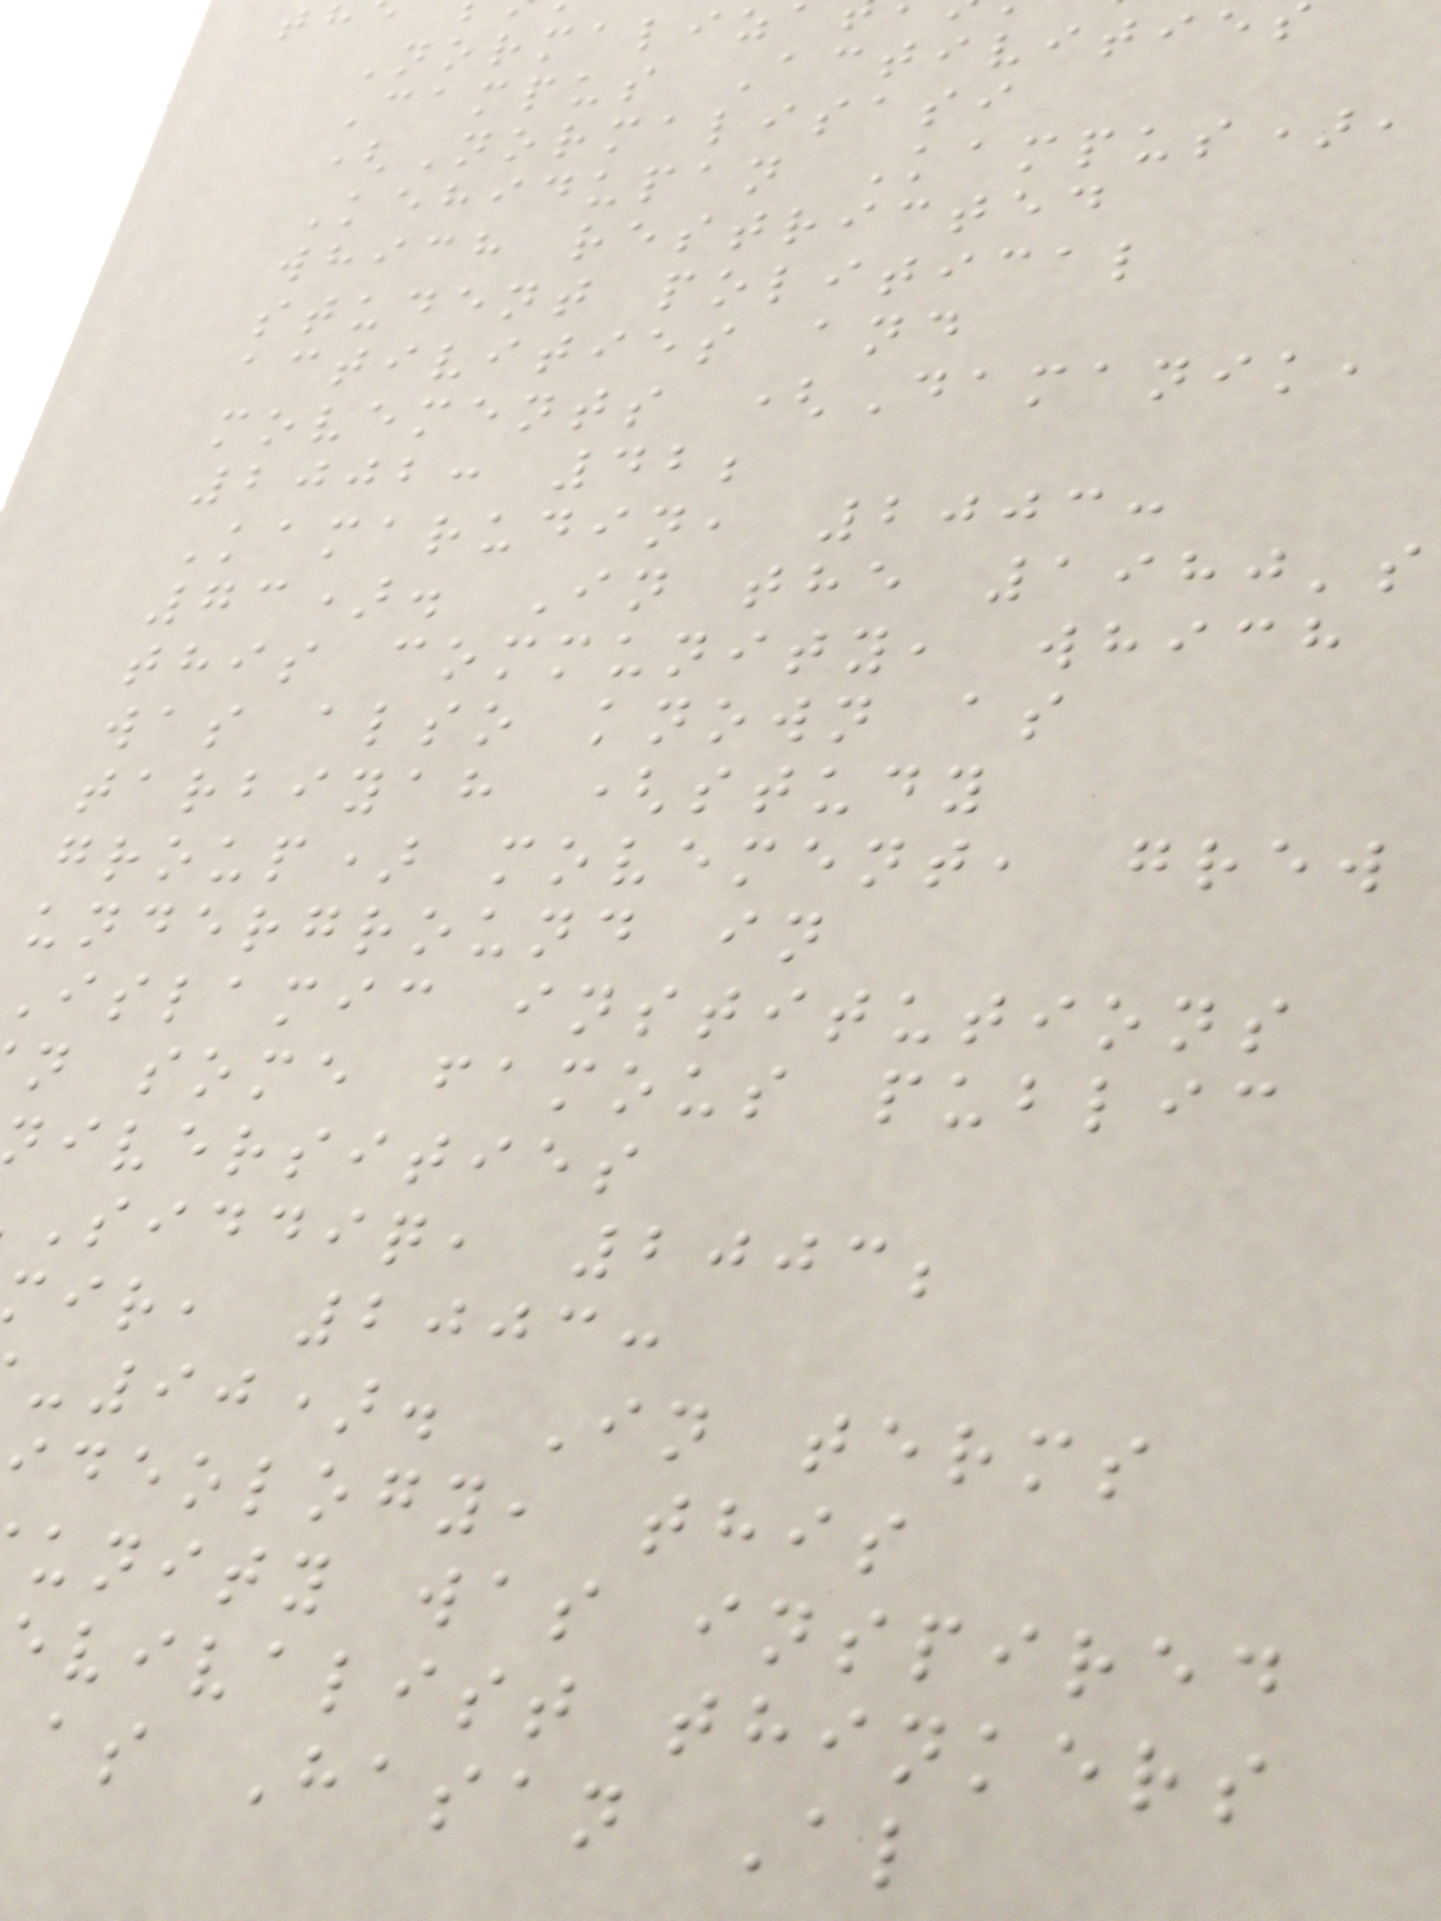Normaliz
Campus Activitie
(Normalisasi
Kehidupan Kampus),
which restricted
student political
activities and
movements (Damanik,
2002: 42;
Kamarudin, 2003:
73). In the 1980's
this community, which
was also known as
tarbiyah (study
group) movement, grew
underground in
islamic institutions
n some famous public
iversities
Siddiq, 2003;
ir, 2003:
-90). In terms
ideology, this
unity was inspired
evivalist thinkers
as Hasan Al
